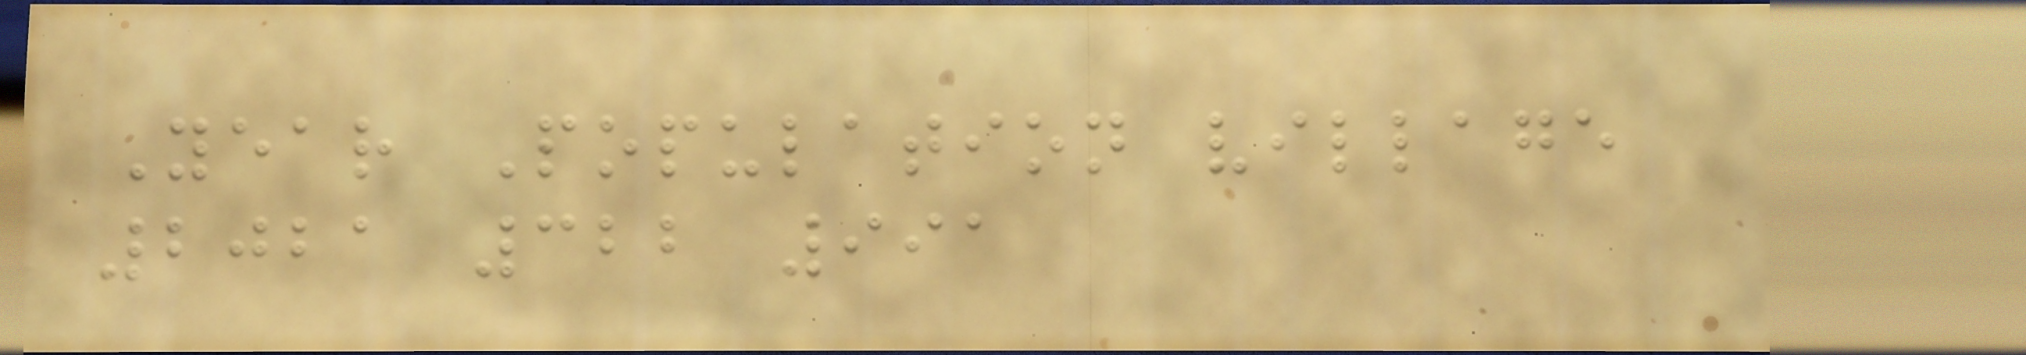Year Population village
2021 322 991
